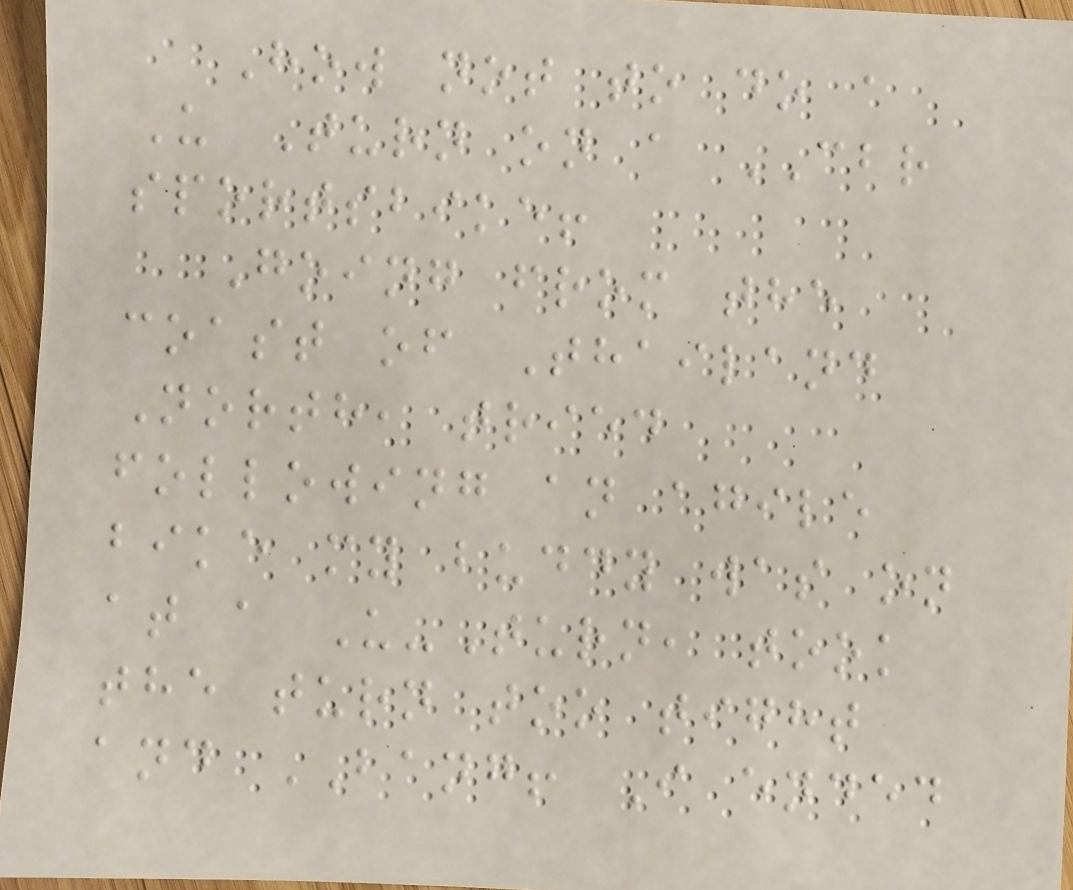How not to do a
U Turn on a CBR
sportsbike!
Going from the
coast of Thailand
North, tried
following an agile
bike my buddy was on
at a U-Turn, took
the turn too tight
and BANG! I ended
